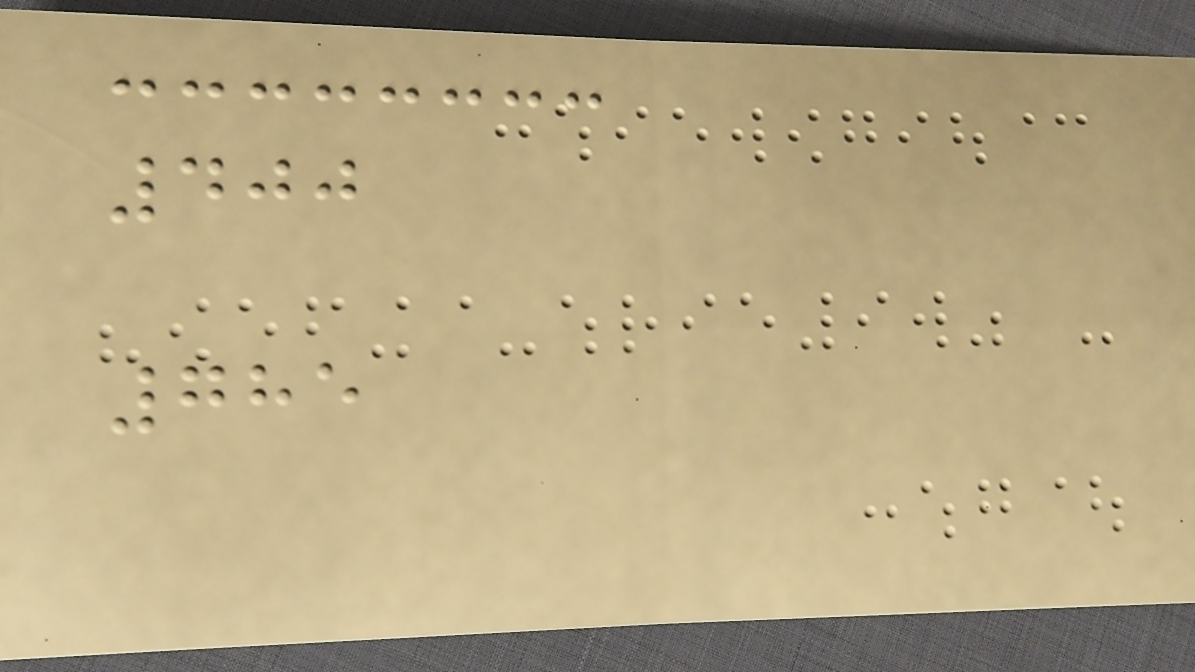400
785
